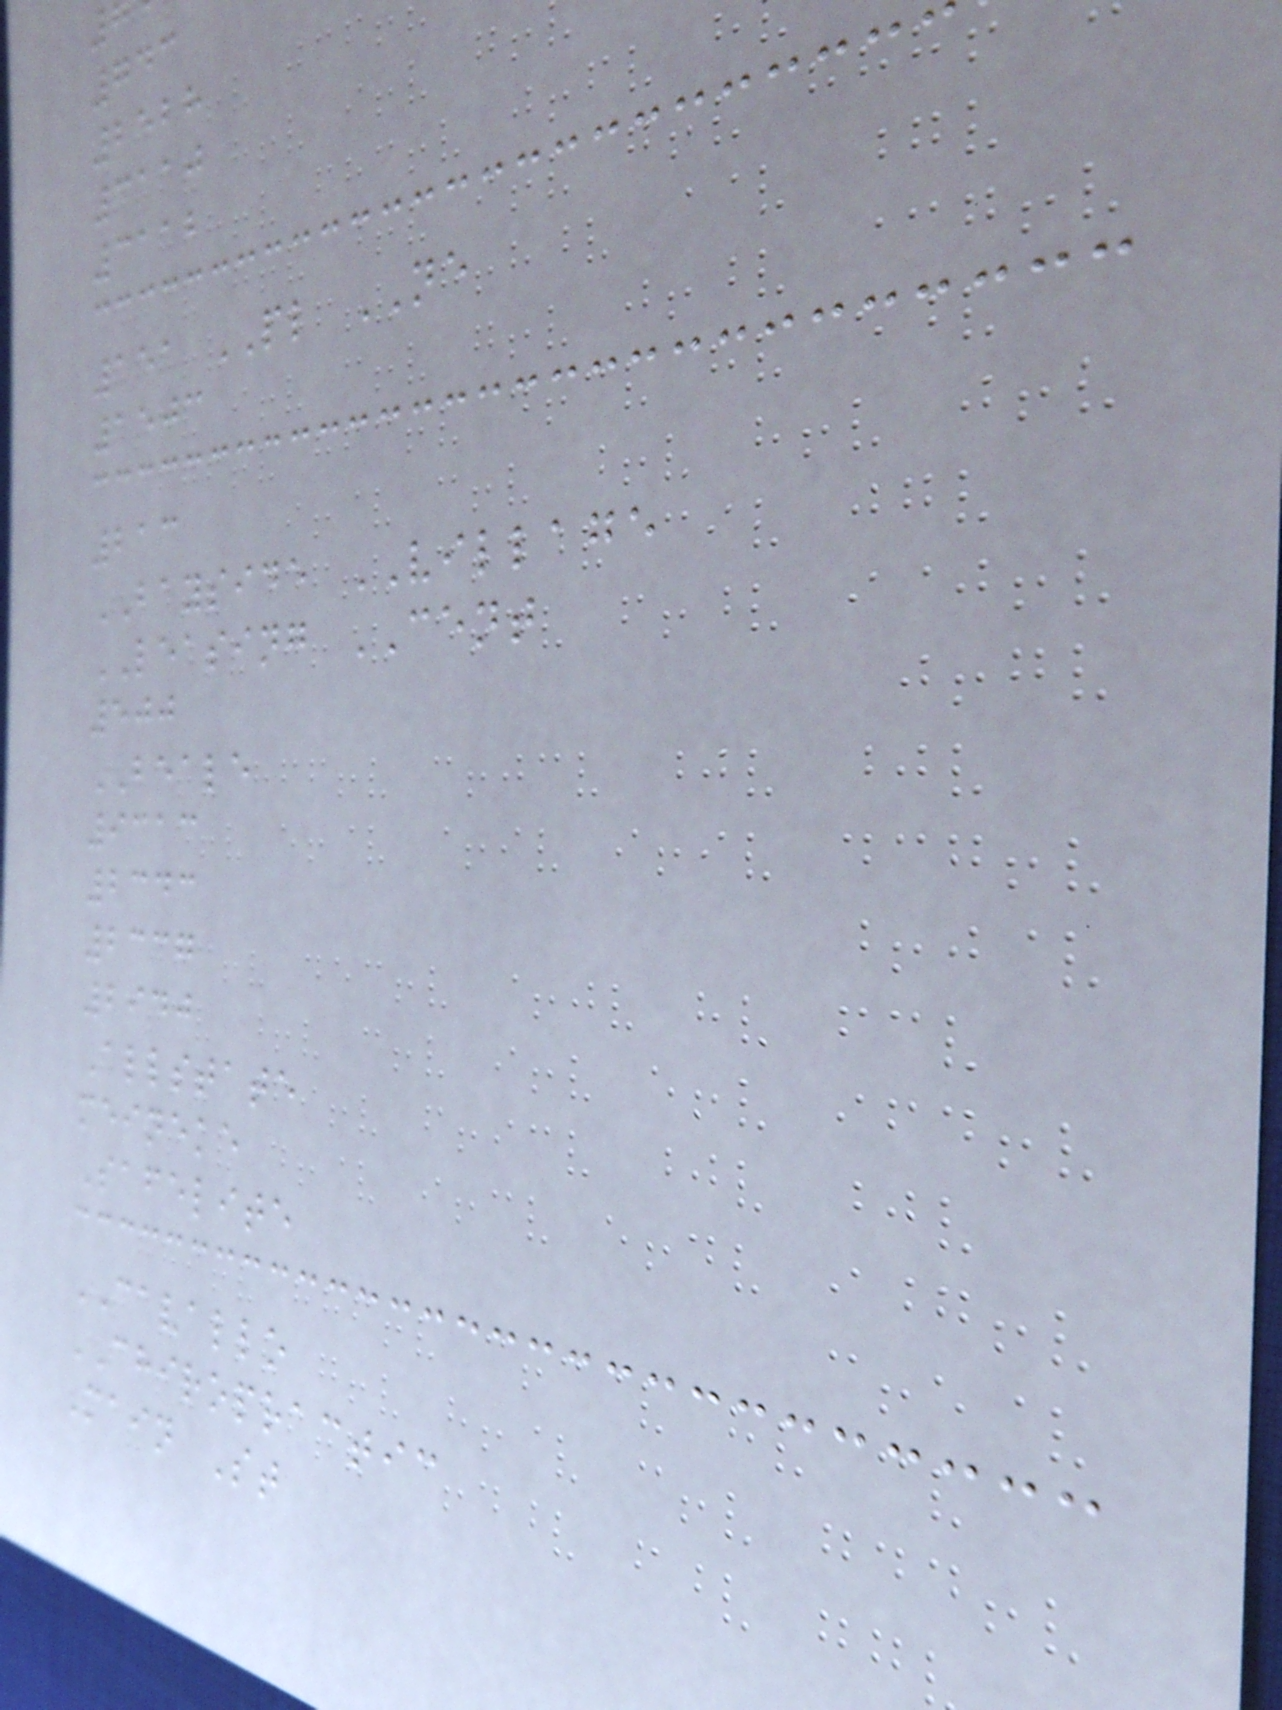743
2528
3110
3112
151 PL NE
1503
213
BAYSIDE VILLAGE
LEASING CENT
500
BEALE
9313
2343
2337
2940
Allstate
meineke
Safelite
CAVALLO
CHIROPRACTIC
Main St
